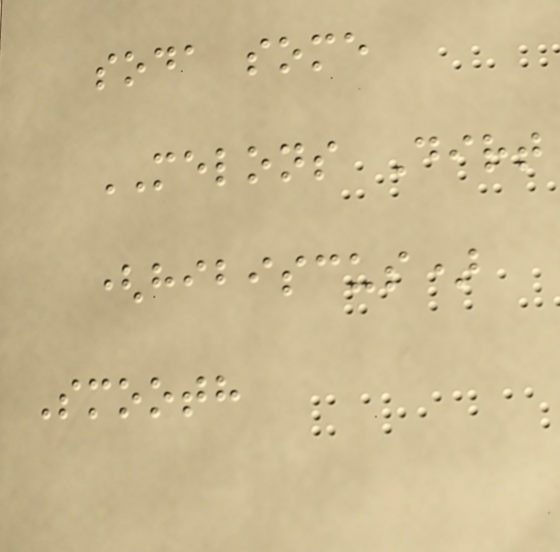soda some
MELONS Dirt
(hibiscus)
Smooth
